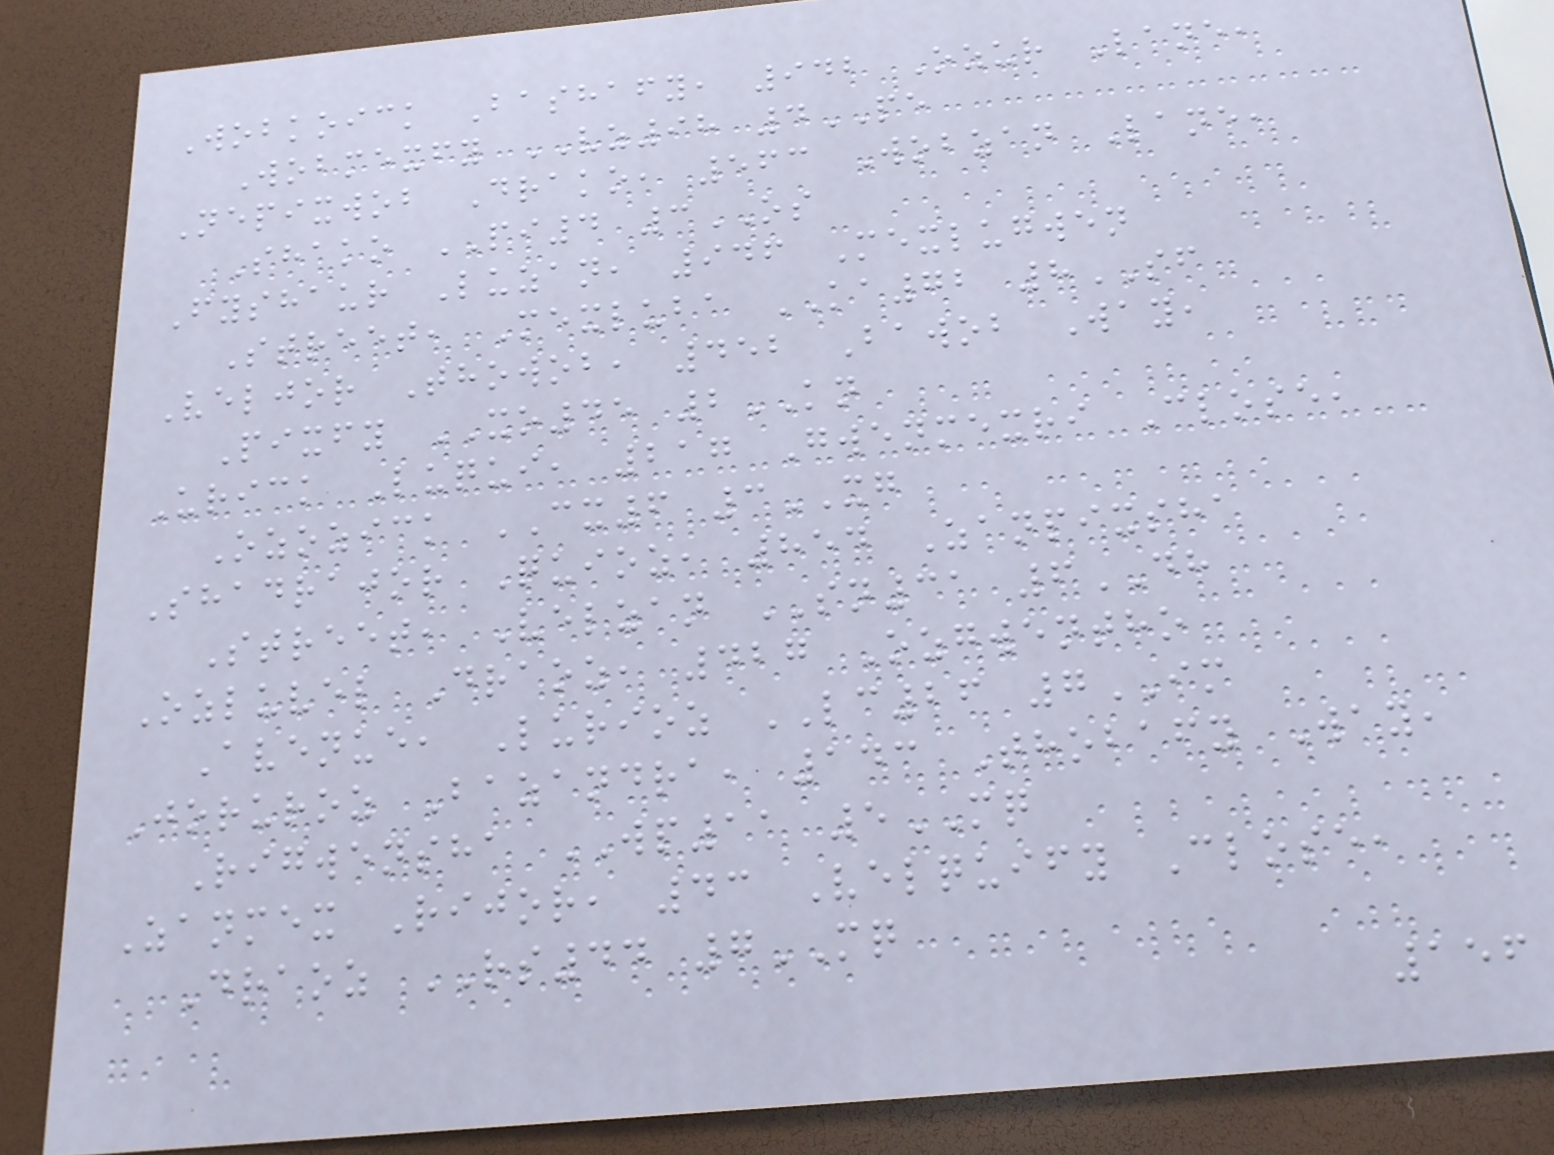Wobkoick Bashafy, 942 Ozur Lane,
Wobmexfy VZ98 4PE
Nepixwob Drako, 563 Wobzan Lane,
Shako PI4 3OS
Fyshaur Luzan, 946 Mexlugwen
Street, Mexluba KA72 8SF
Veljor Thowob, 452 Bawob Way,
Pixfy XO45 2KN
Urick Luqui, 217 Gwenmexri Close,
Ozozick CX6 3XG
Shadrajor Quioz, 854 Zanpixsha
Street, Velzan SN31 6DH
Ozluvel Draoz, 427 Ozgwentho
Avenue, Lurioz LC26 7IM
Joruroz Bazandra, 143 Thobafy Way,
Rigwensha WP11 5MQ
Zanmex Rijor, 43 Velquify Close,
Draoz RS44 7MQ
156
